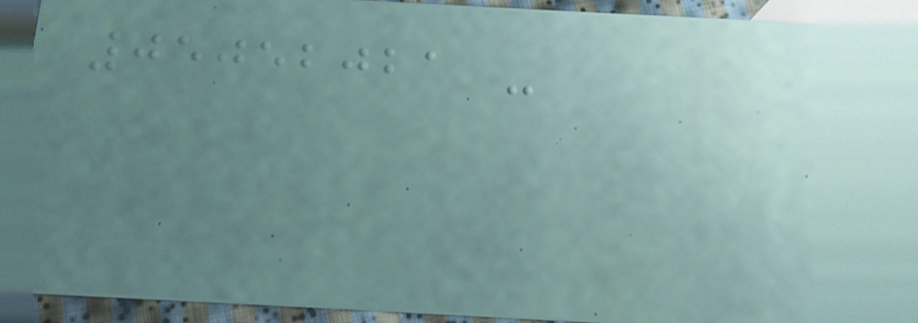05052021 -
